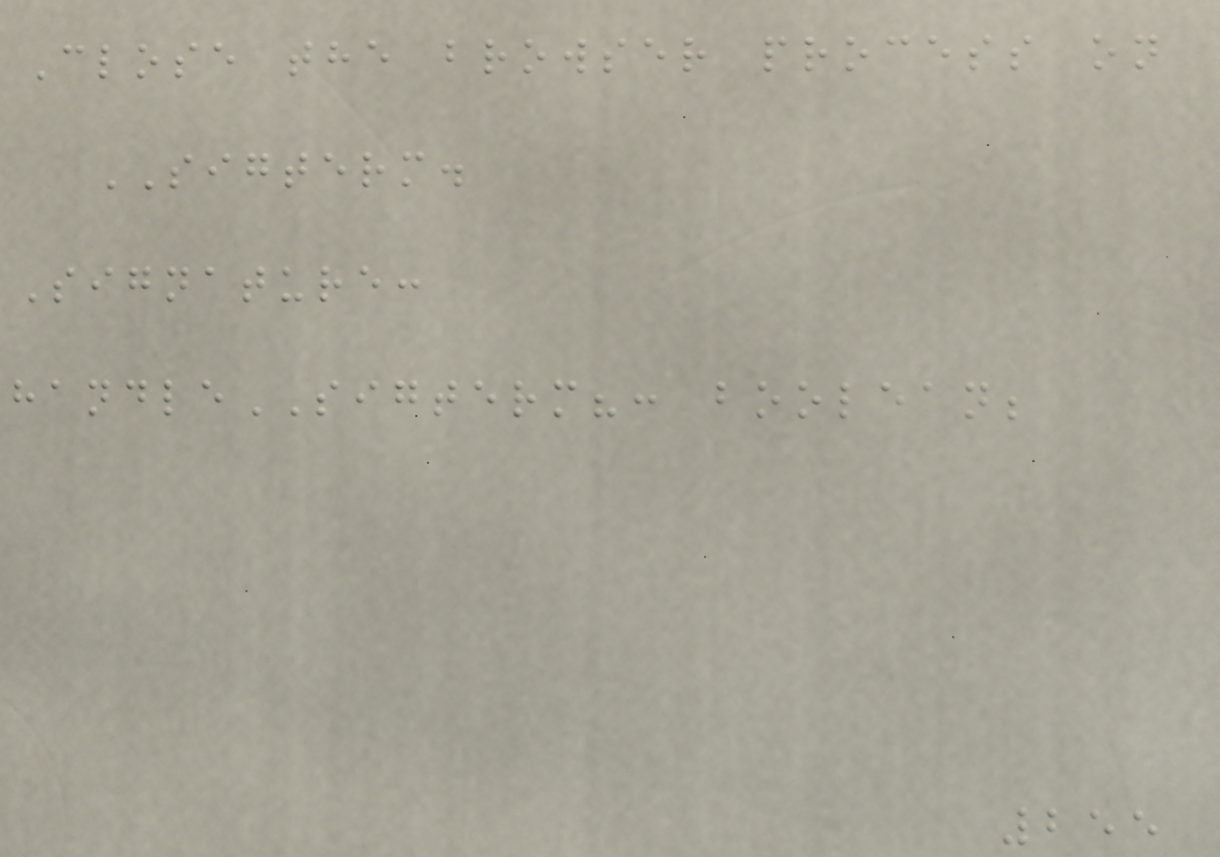Close the browser process on
SIGTERM.
Signature:
handleSIGTERM?: boolean;
255
